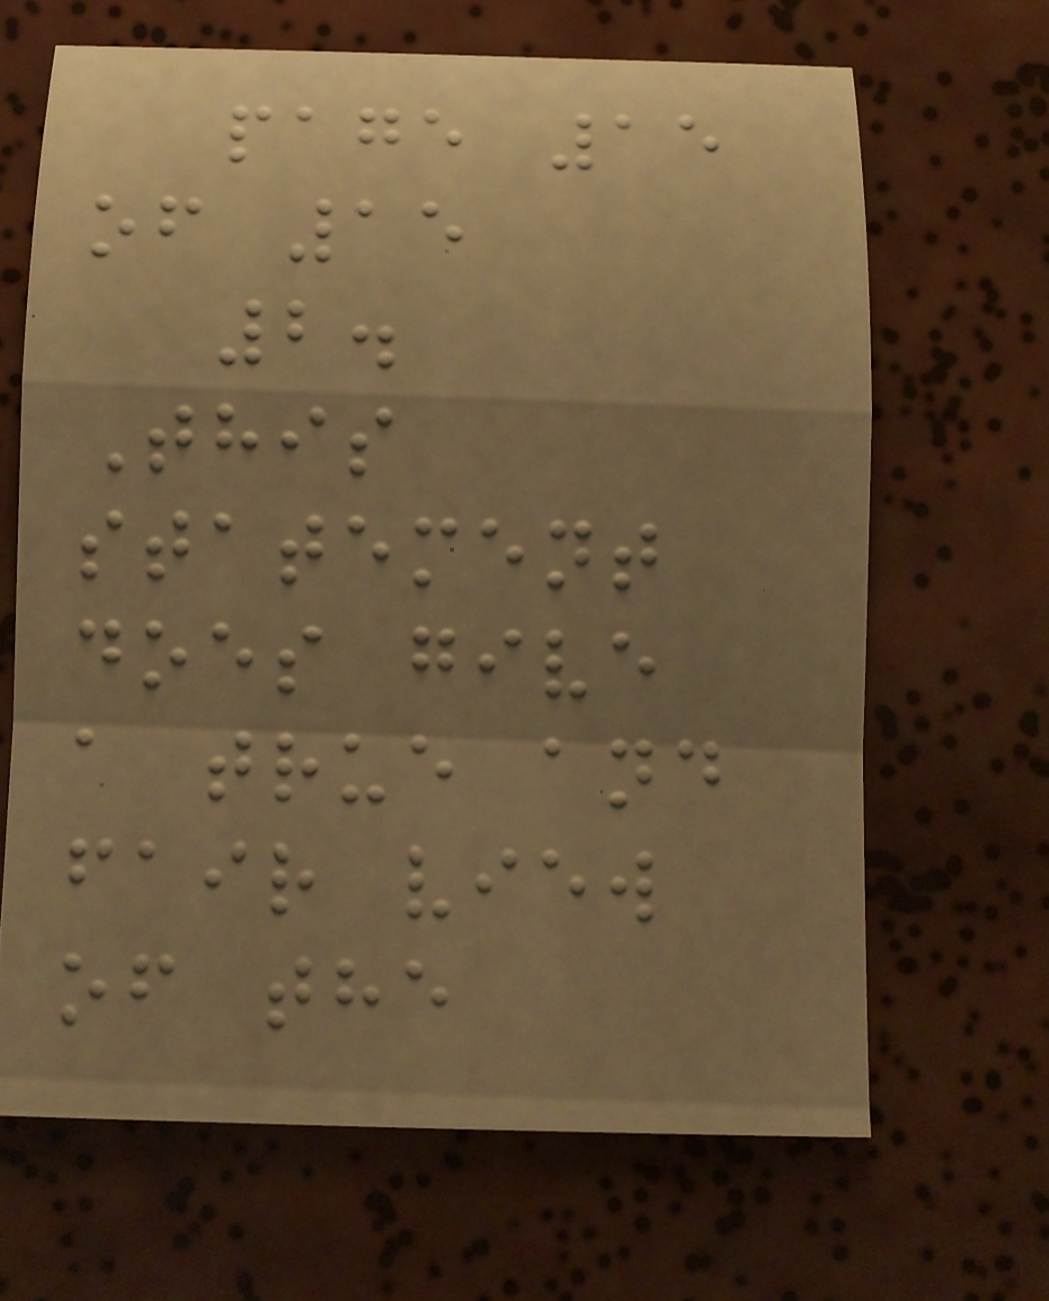page 15
of 15
2.
This
statement
does give
a true and
fair view
of the
